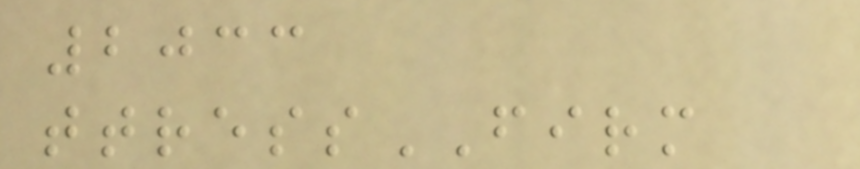2033
ttressFIRM
